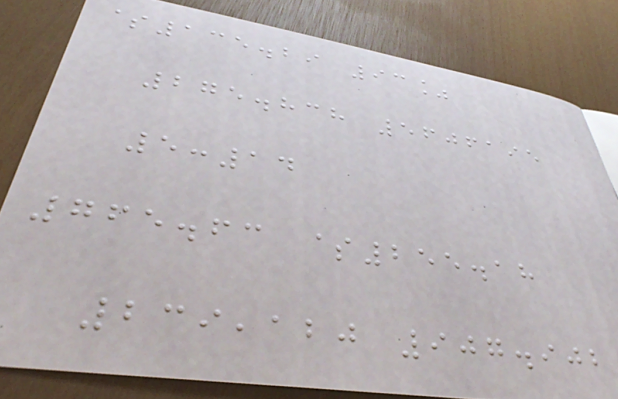$135.29 93%
275.838 5606195
5:14
765.63 $255.18
239,120 907.902
